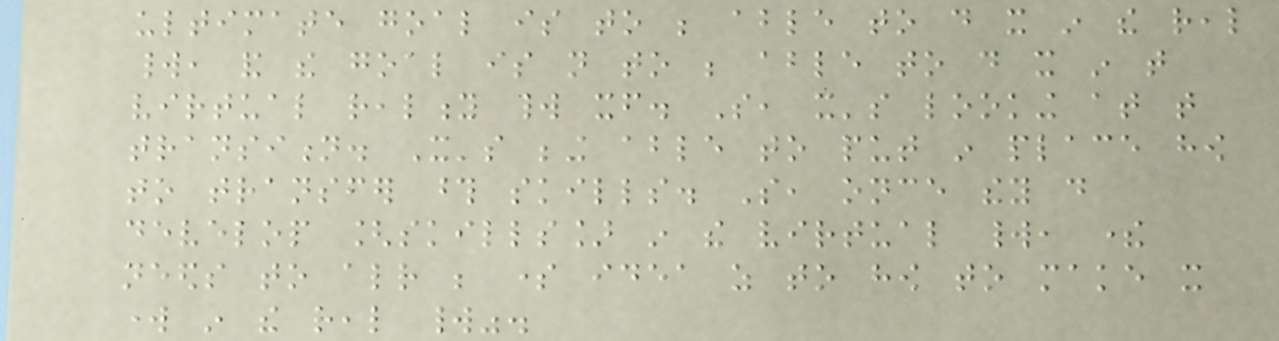ultimate goal is to be able to do it in the real
world, and the goal is not to be able to do it in that
virtual reality world itself. So, it's looking at that
transition. It's being able to put in place how
to transfer those skills. So, once they do
develop [skills] in the virtual world, there
needs to already be some idea as to how to make it
work in the real world".
